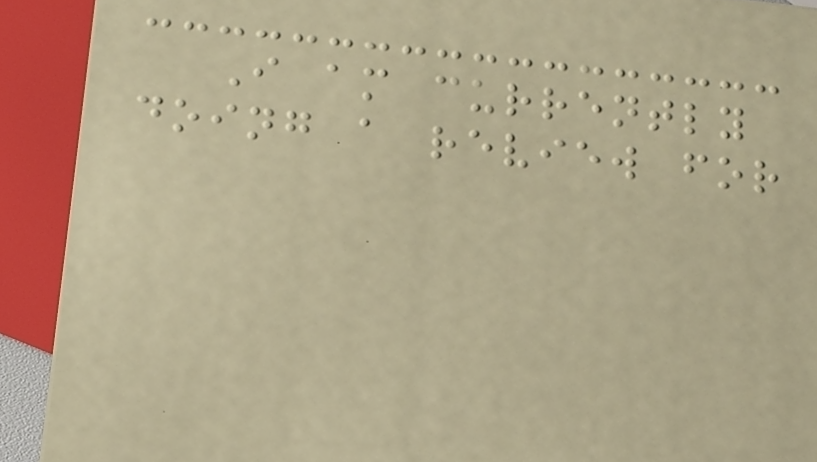I am currently
doing a review for
